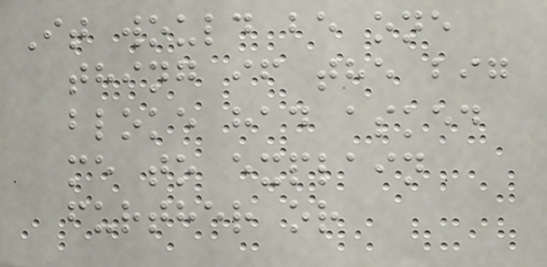It would be one
thing if the big
bloke had asked
me to explain
further or
